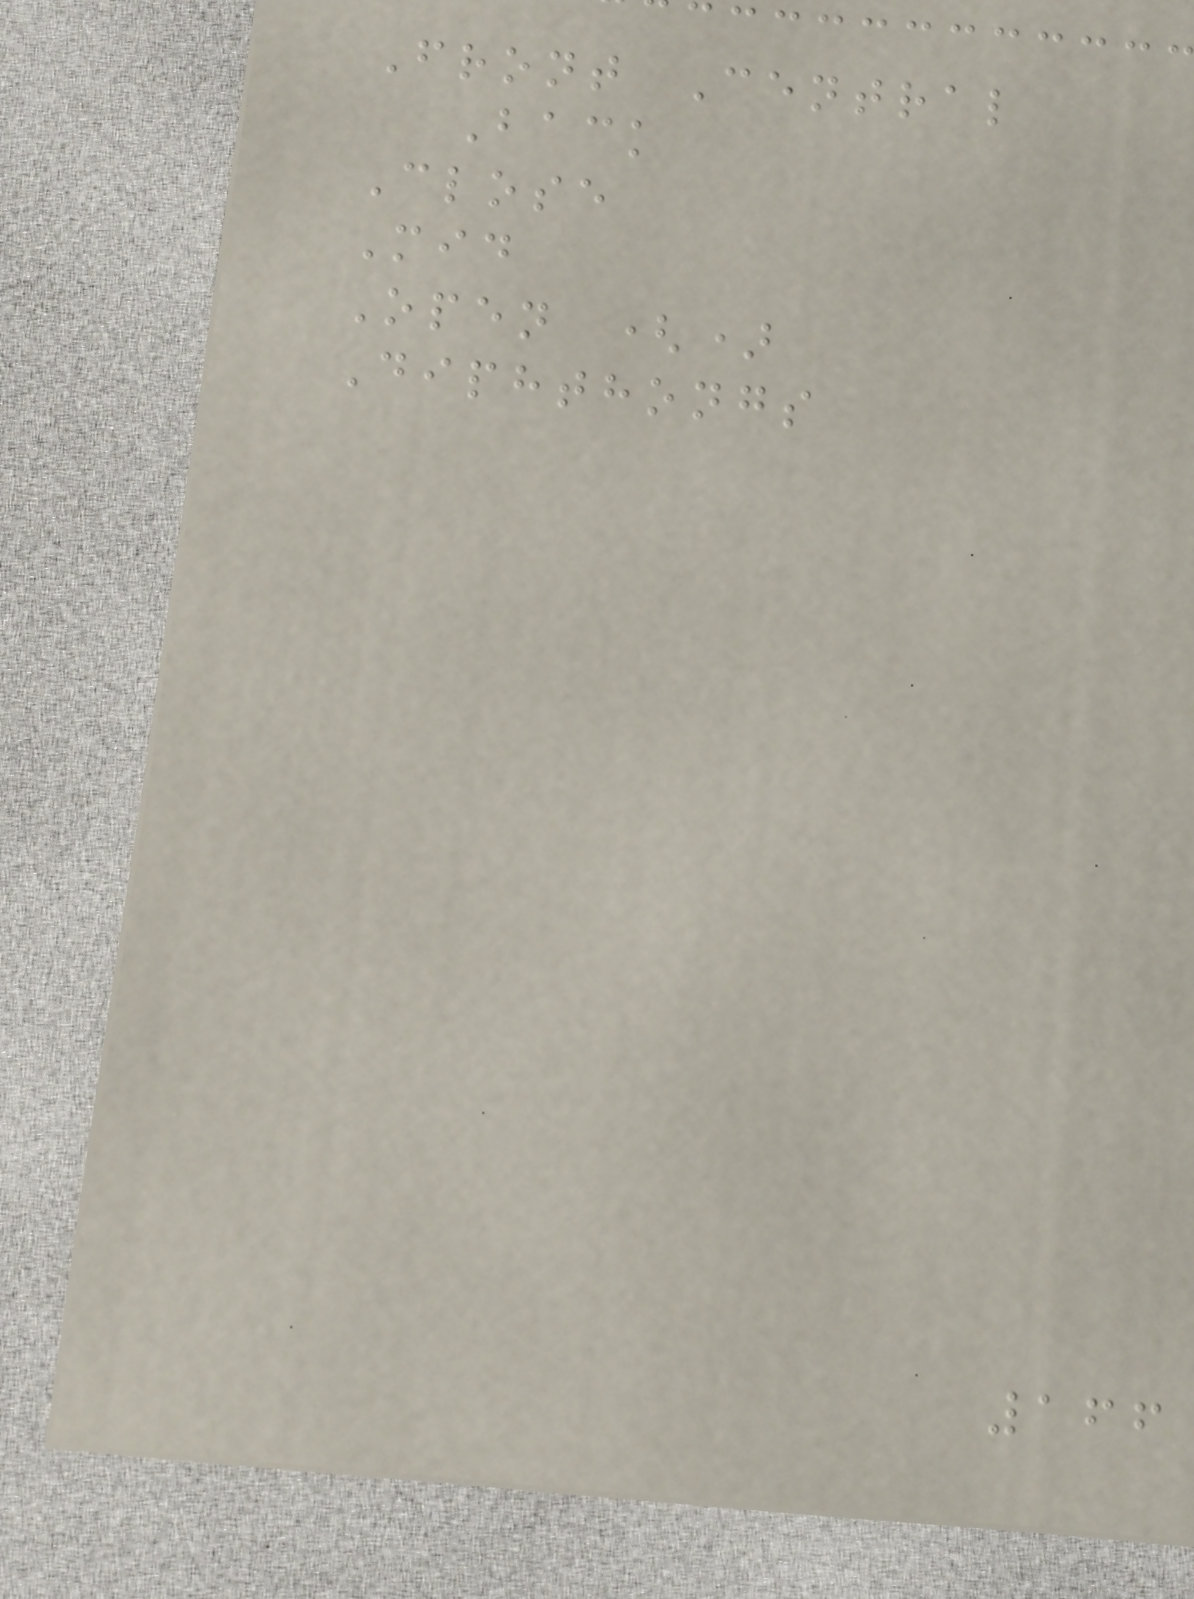Front Central
Back
Close
Mid
Open ()
Diphthongs
166
